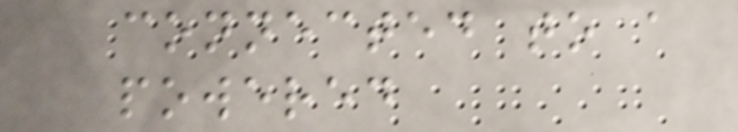connected to a
powered
